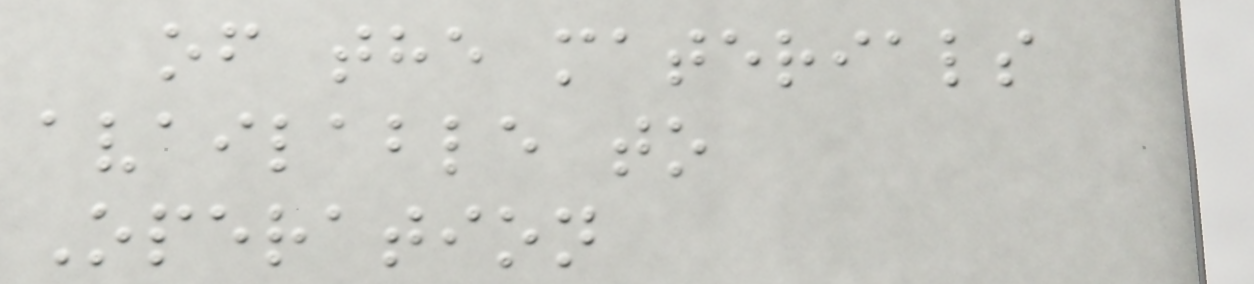of the materials
available to
Operation
